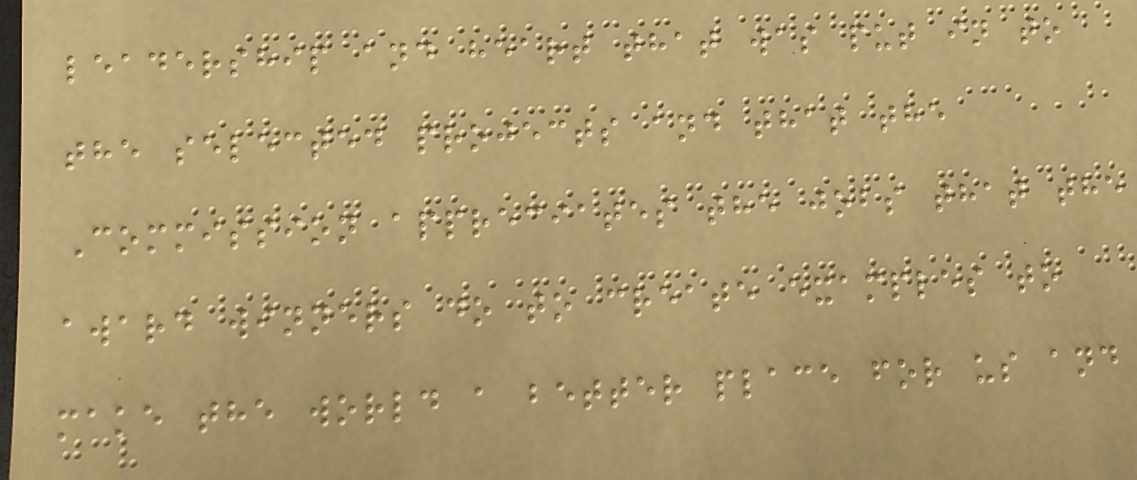leadership and heart that was put in to
the selected projects and that the
Commission appreciates the jobs that the
award winners do to create examples to
make the world a better place for us and
